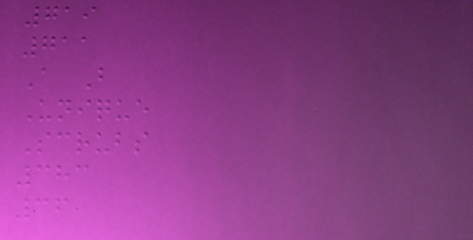719
711
A B
Unique
Scrubs
383
36
